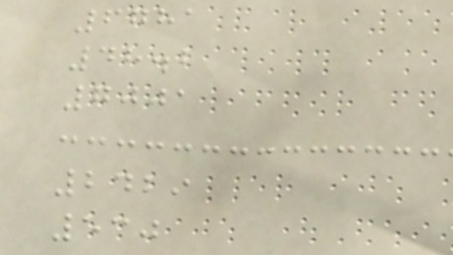6781
48.2
7001
2429
530
